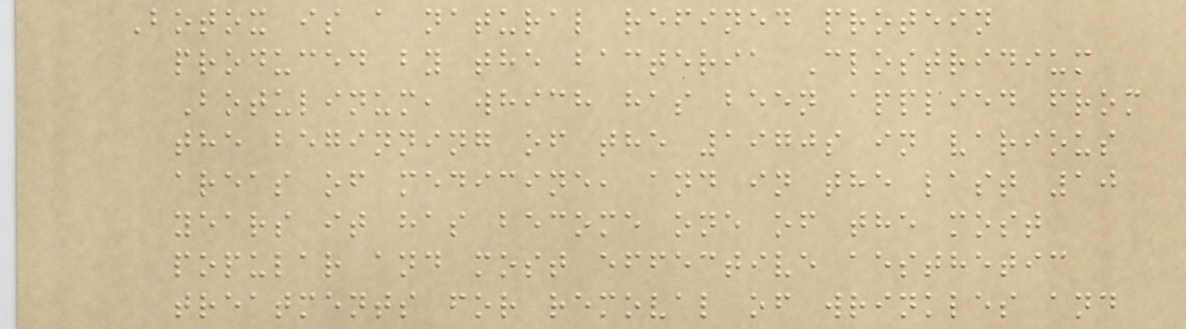Botox is a natural refined protein
produced by the bacteria Clostridium
Botulinum, which has been applied from
the beginning of the 1970s in various
areas of medicine, and in the last 10
years it has become one of the most
popular and most effective aesthetic
treatments for removal of wrinkles and
